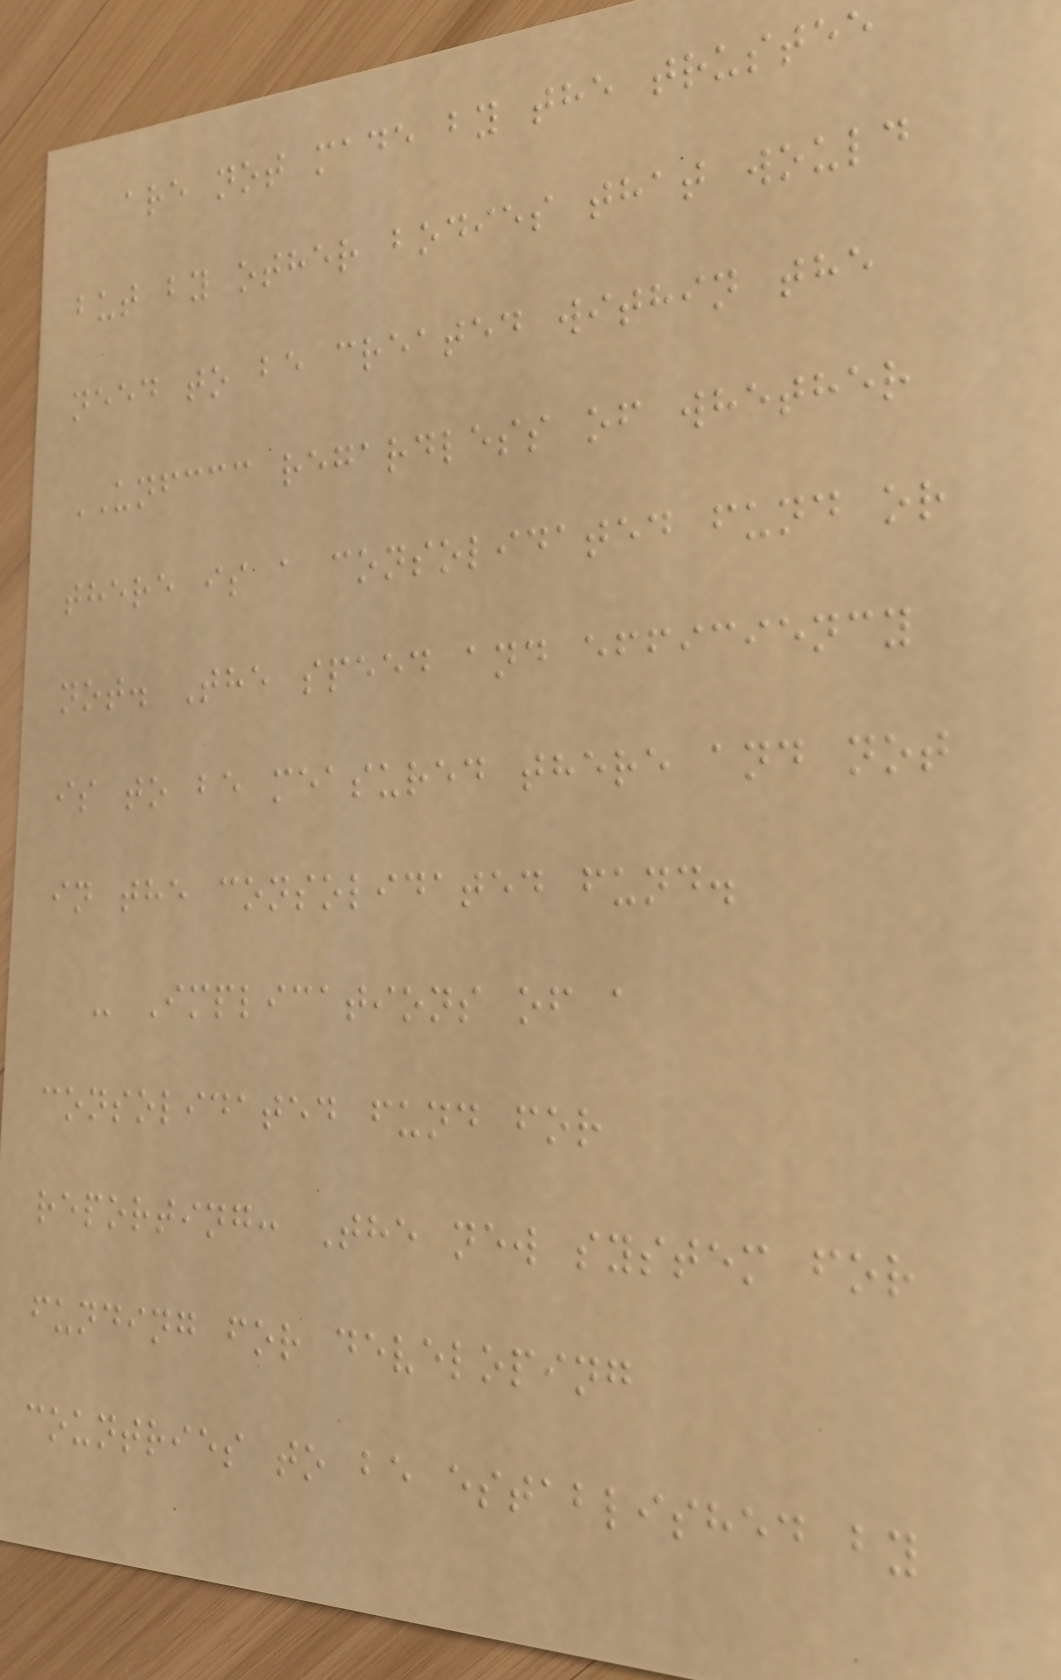are not made by the trustee
but by other bodies that would
need to be created within the
UNFCCC regardless of whether
there is a consolidated fund or
not. The speed and efficiency
is to be measured there and not
in the consolidated fund.
- Implications of a
consolidated fund for
reporting: The new system for
funding for developing
countries to be established by
